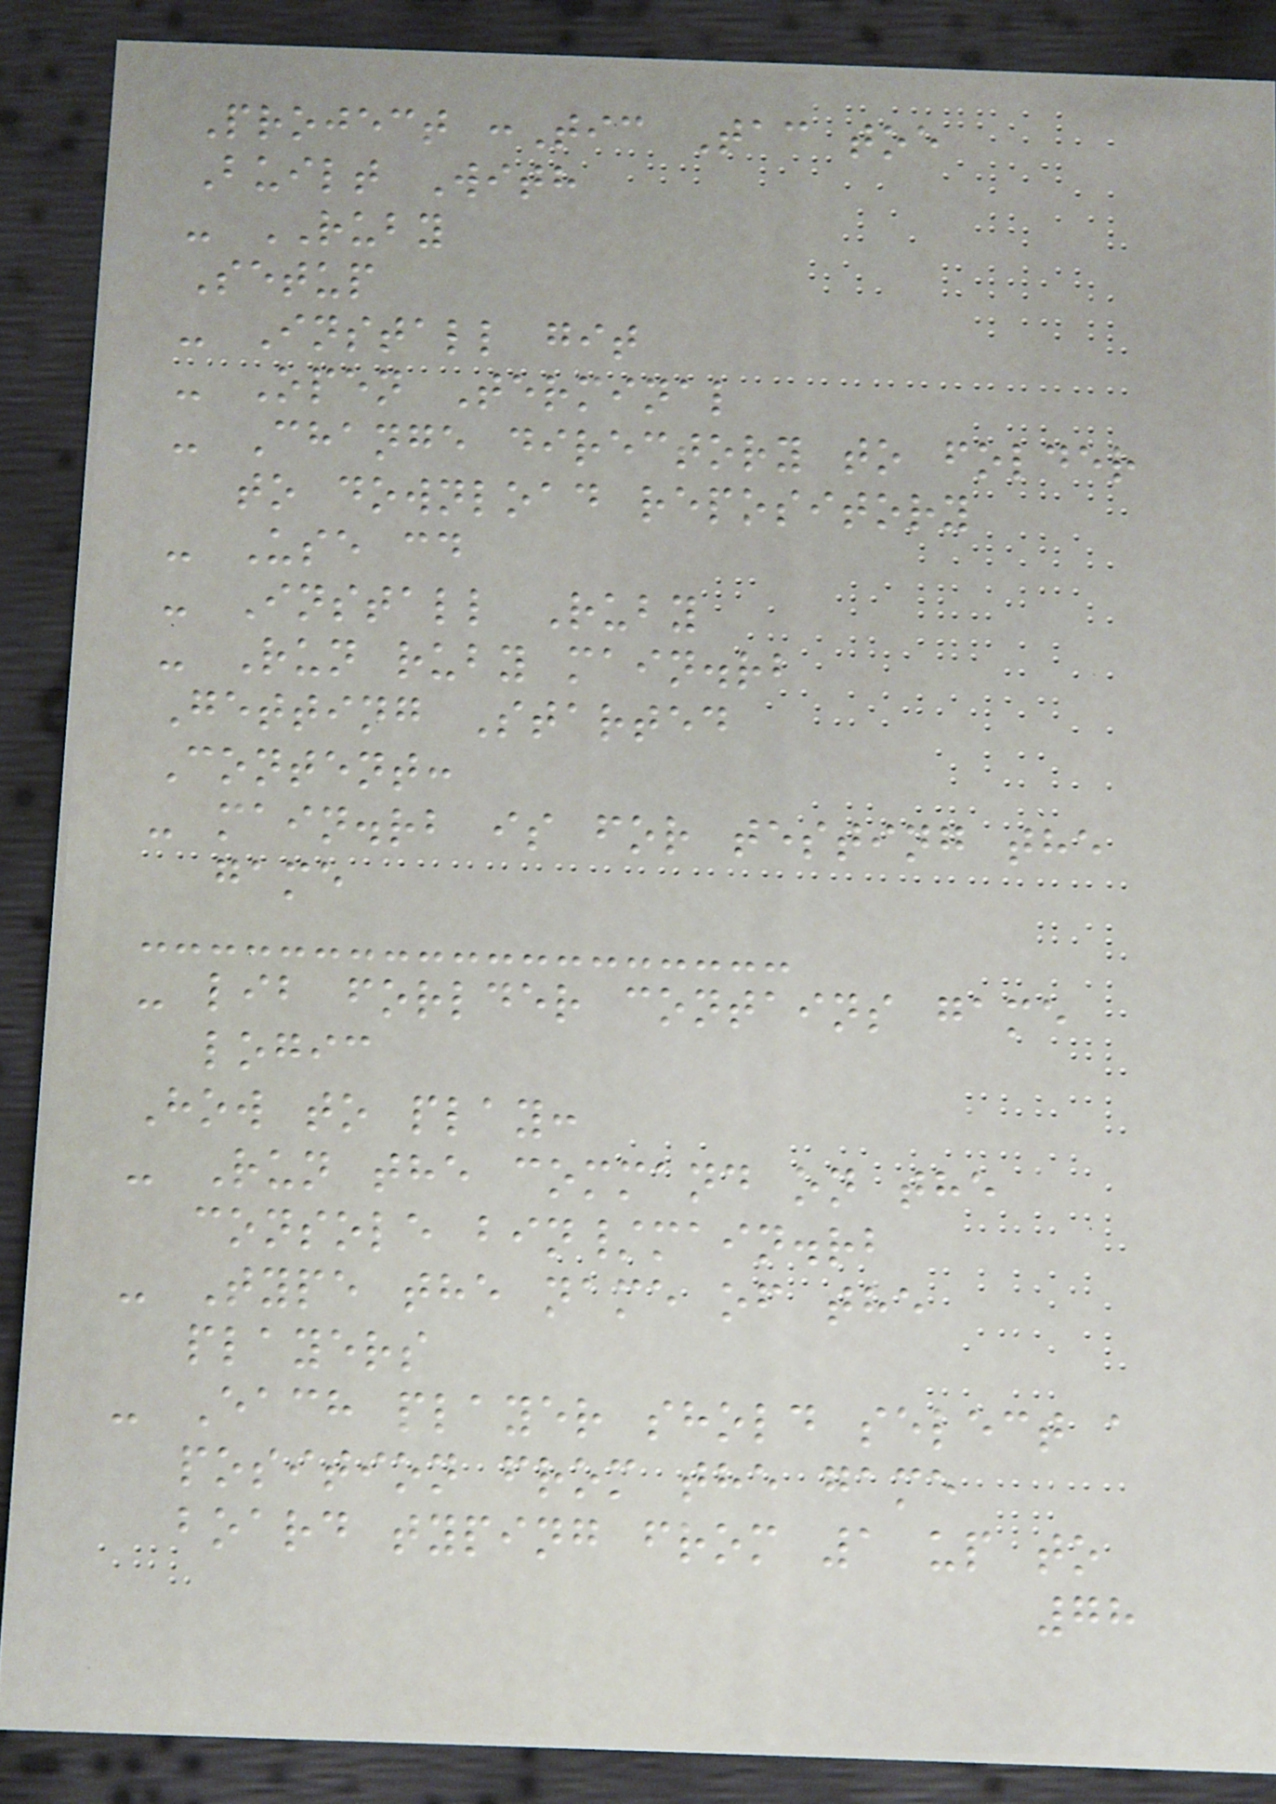Project :Tic Tac toe
Built With
- RUBY
Setup
- Install git
- Open Terminal
- Change directory to folder
to download repository
- Use cd
- Install Ruby
- Run ruby main.rb
Getting Started
Content:
- main.rb is for testing the
game
- lib forlder contains game
logic
How to play:
- Run the command on the
console bin/main.rb
- Type the name of the
players
- Each player shold select a
position from the game
board typing from 1 up to
78
